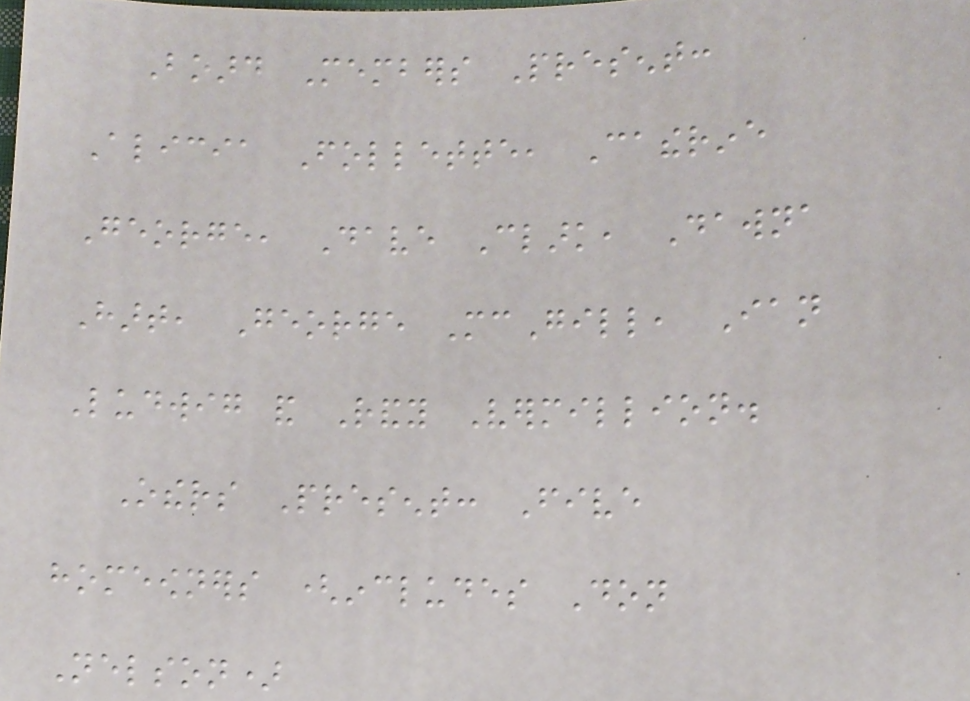Board Members Present:
Alicia Follette, Catherine
George, Dave Clark, Dawna
Hart, George McGill, Ian
Ludwig and Randy Vermillion.
Others Present: Five
homeowners (includes Don
Nelson)
